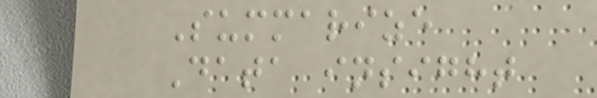Summarize
Data insight
